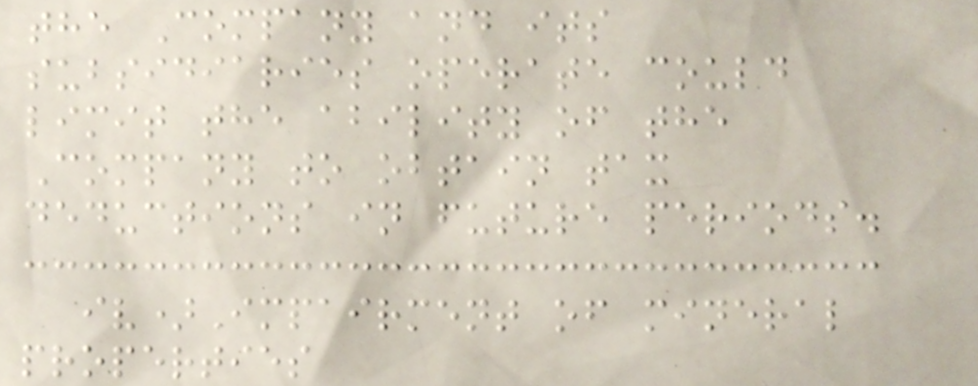the Company and its
subsidiaries operate could
limit the ability of the
Company to obtain tax
deductions in future periods.
iv)Impairment of mineral
properties
